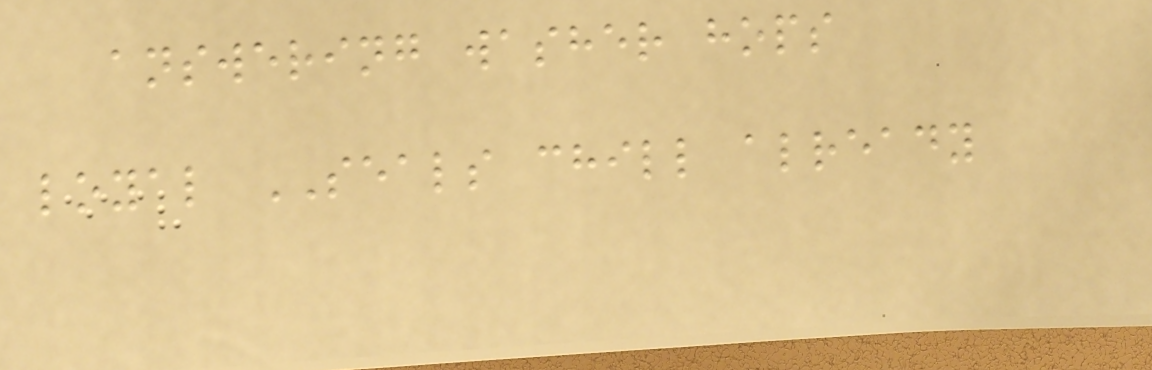answering washer hops
loyal SEALS chill already
